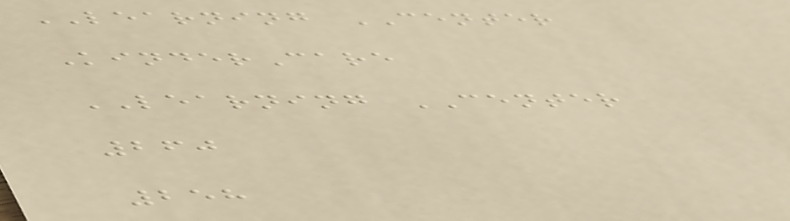LEARNING CENTER
KinderCare
LEARNING CENTER
260
258
